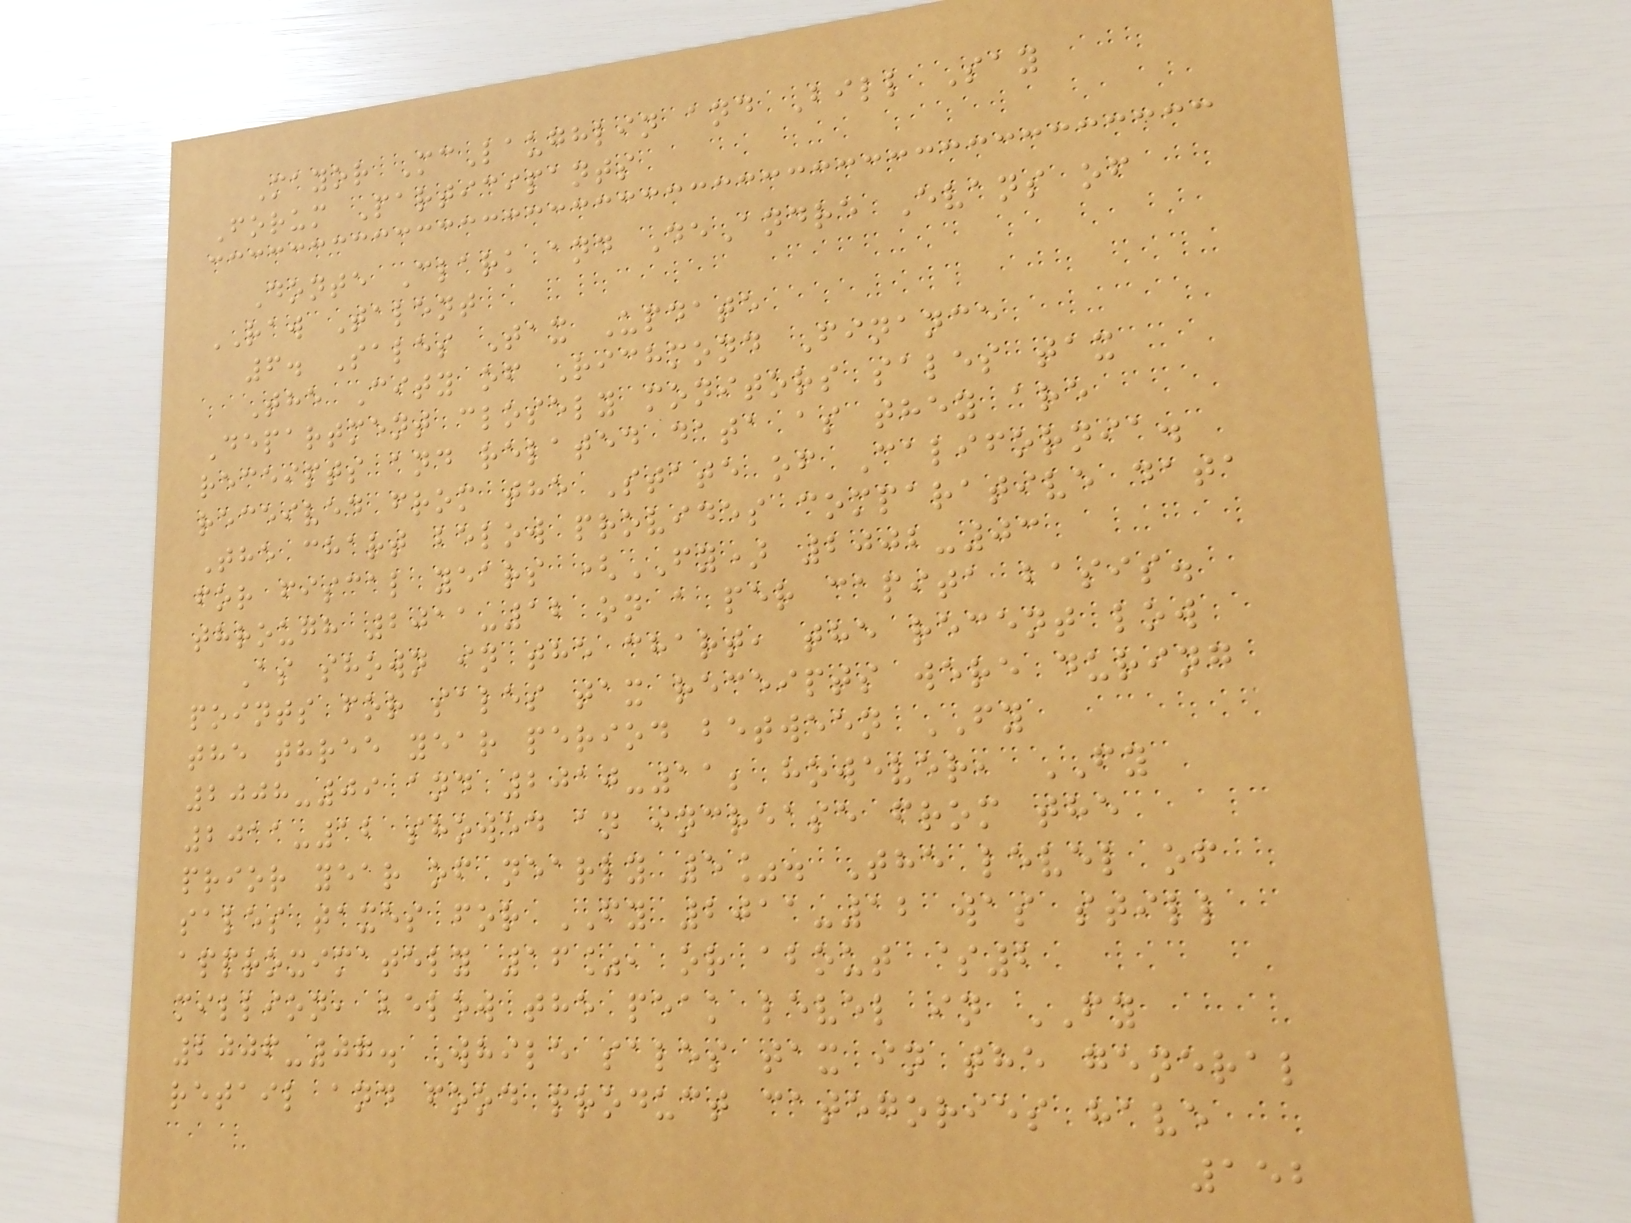Mayor McLaughlin and Bill Say
Forum Participants
Donte Clark and DeAndre Evans of
RAW Talent
6. Sales Tax Update
The City of Richmond Finance
Department closely monitors sales tax
receipts and related data as they are
received from the State of California.
The chart below provides comparative data
for fiscal years (FY) 2002-03
through 2011-12 on a per capita basis.
As shown in the chart, the recent low
points for sales tax receipts were during
the three year period between FY
2008-09 and 2010-11; however, FY
2011-12 showed an increase from the
prior year of nearly 5%. The level of
sales taxes for FY 2011-12 was still
approximately 16%, or about $2
million, below the peak level in FY
2006-07. While sales tax in the general
retail and food product categories have
152
